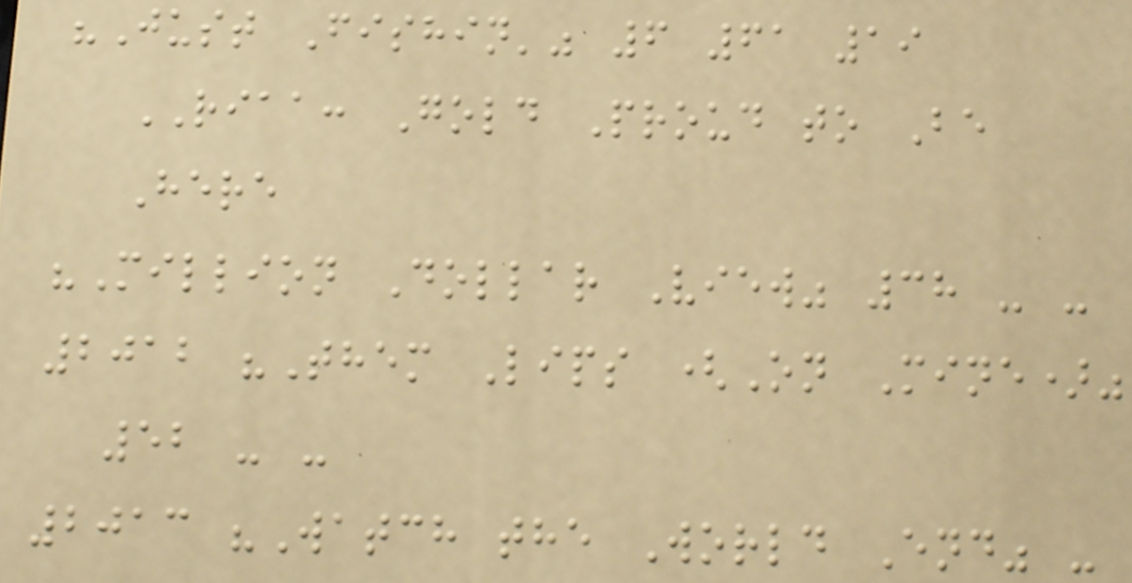"Just Fishin'" 6 61 19
RIAA: Gold Proud to Be
Here
"Million Dollar View" 38 - -
2012 "Them Lips (On Mine)"
52 - -
2013 "Watch the World End" -
